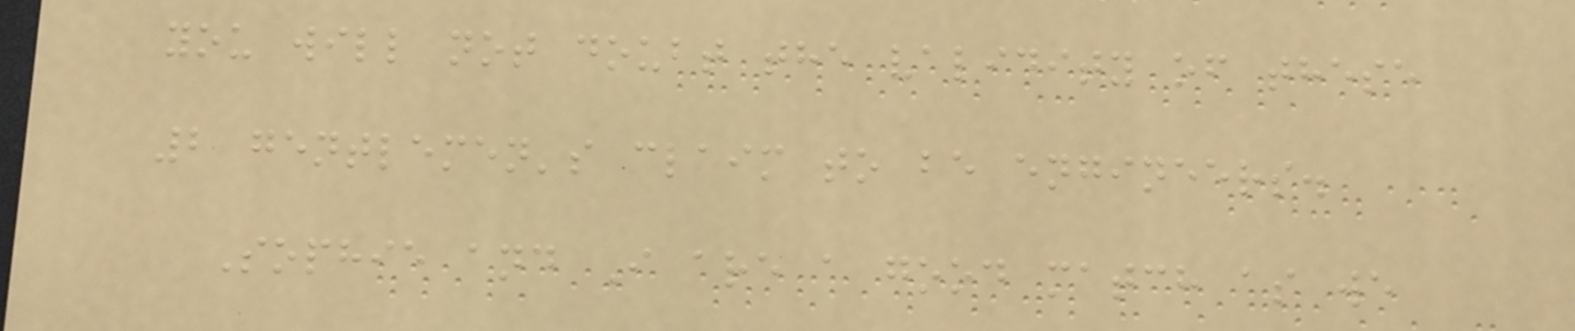you will not doubt the validity of these
2 gentlemen's claim to be engineers.
Sophie and I are a good match as we
